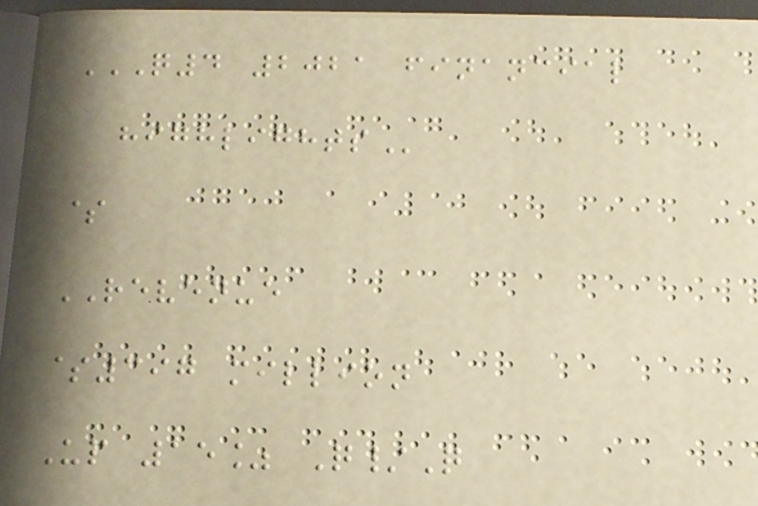Q4 2021 FINANCIAL
HIGHLIGHTS
$
REVENUE
$397 million
Up 15% Q/Q
